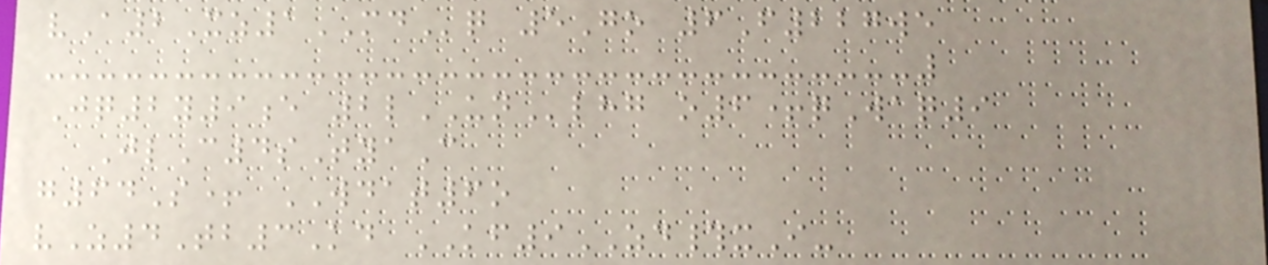vA2Xz1MDq 5Go 6F227we
Jq2y9e 2lUNlhg o6+qWaq9
JlC4sTyaC
g64S+ WDAT6o
vZ4Tb3Kd KF9ZD#xI-
